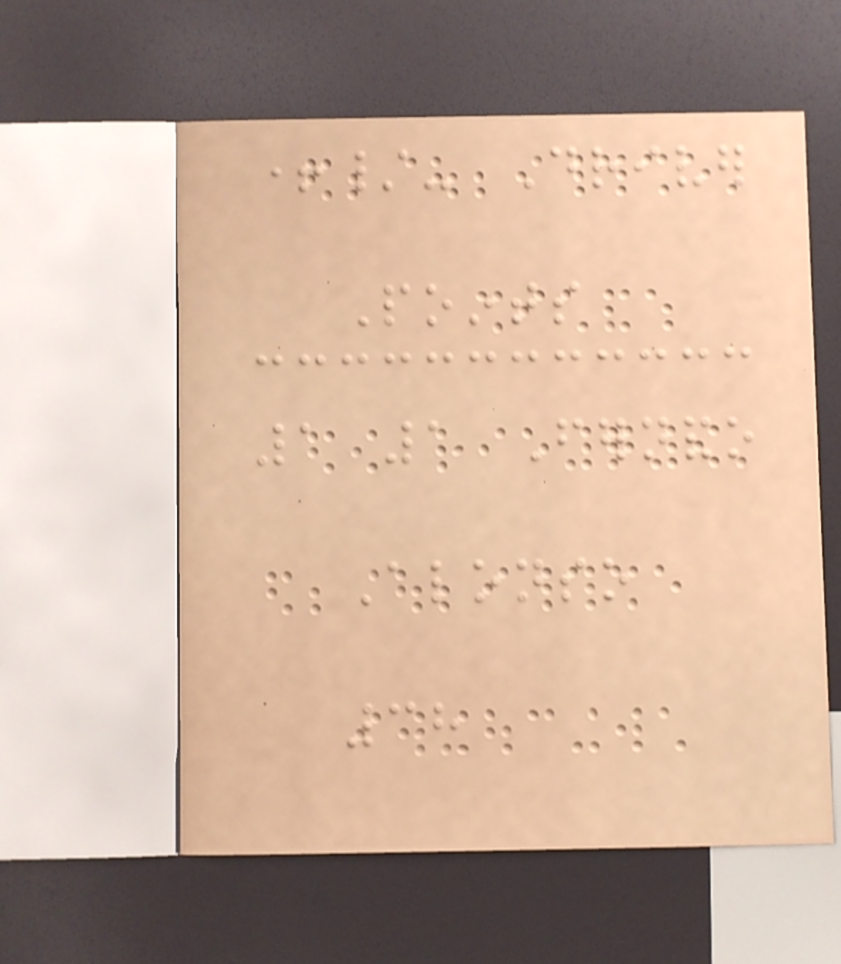+/- Driver
Points
1 1 Fernando
Alonso
38
